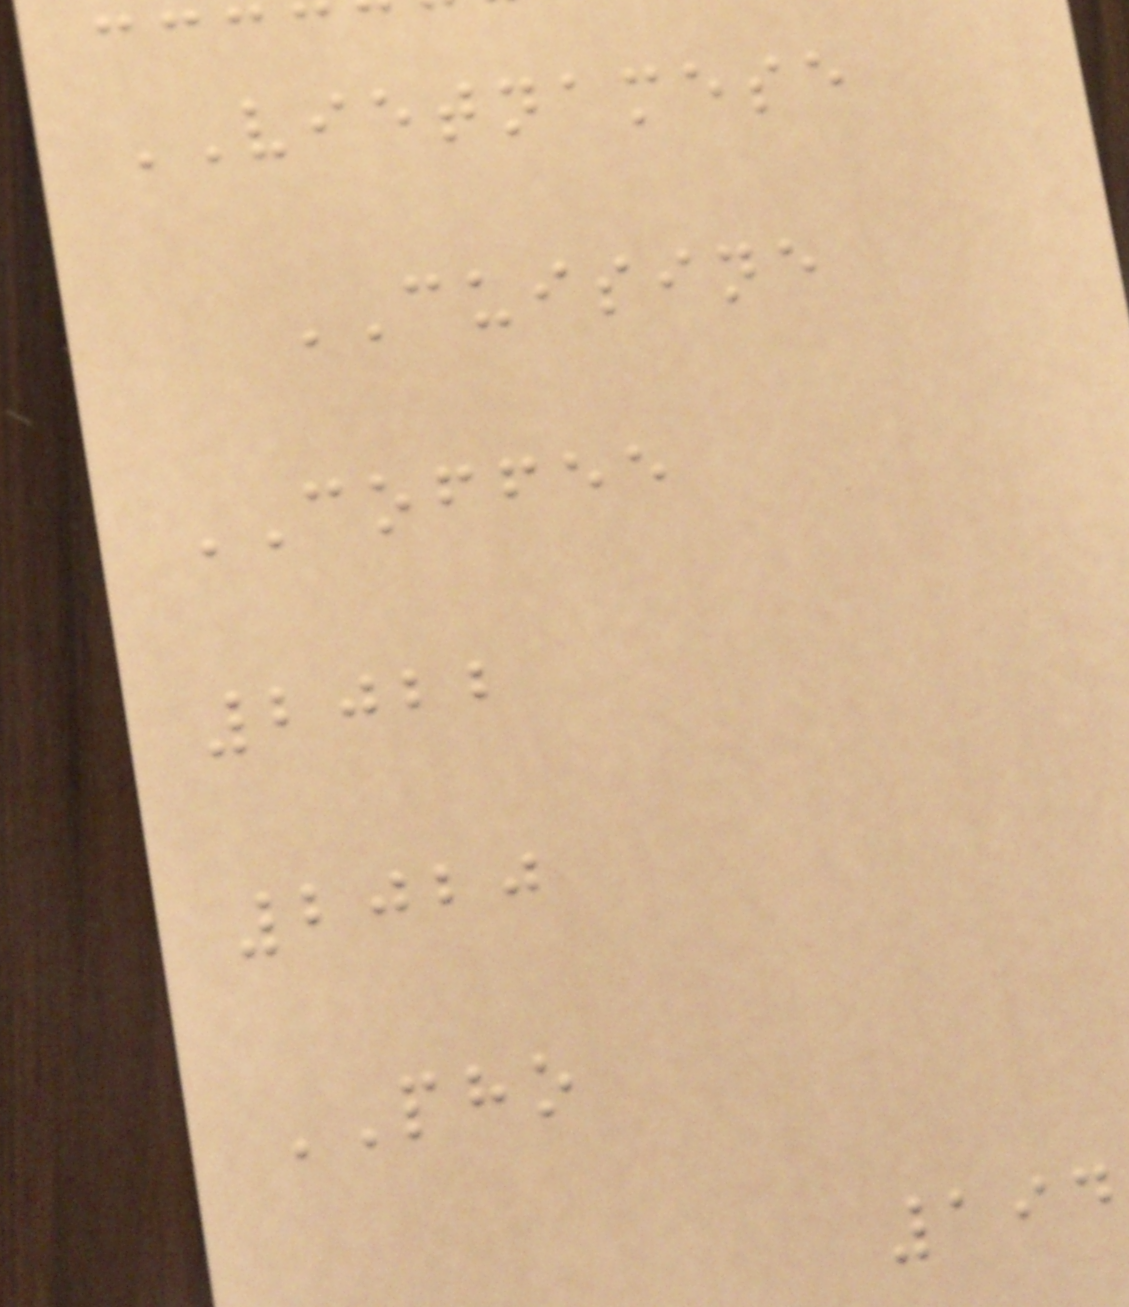VIETNAMESE
CUISINE
COFFEE
2022
2020
PHO
194
